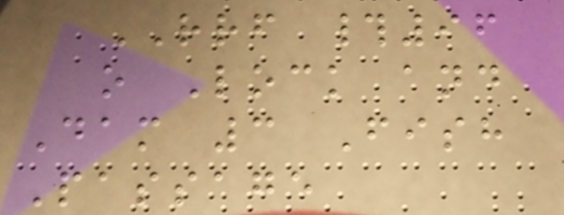RRF #96
o Lock and
Dam 3 Fish
Passage
